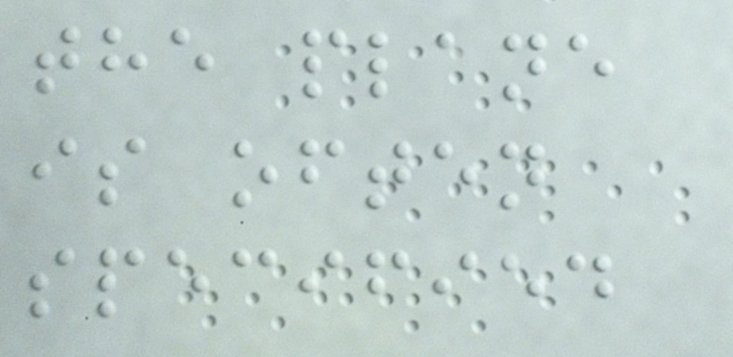the plane
is often
specified
